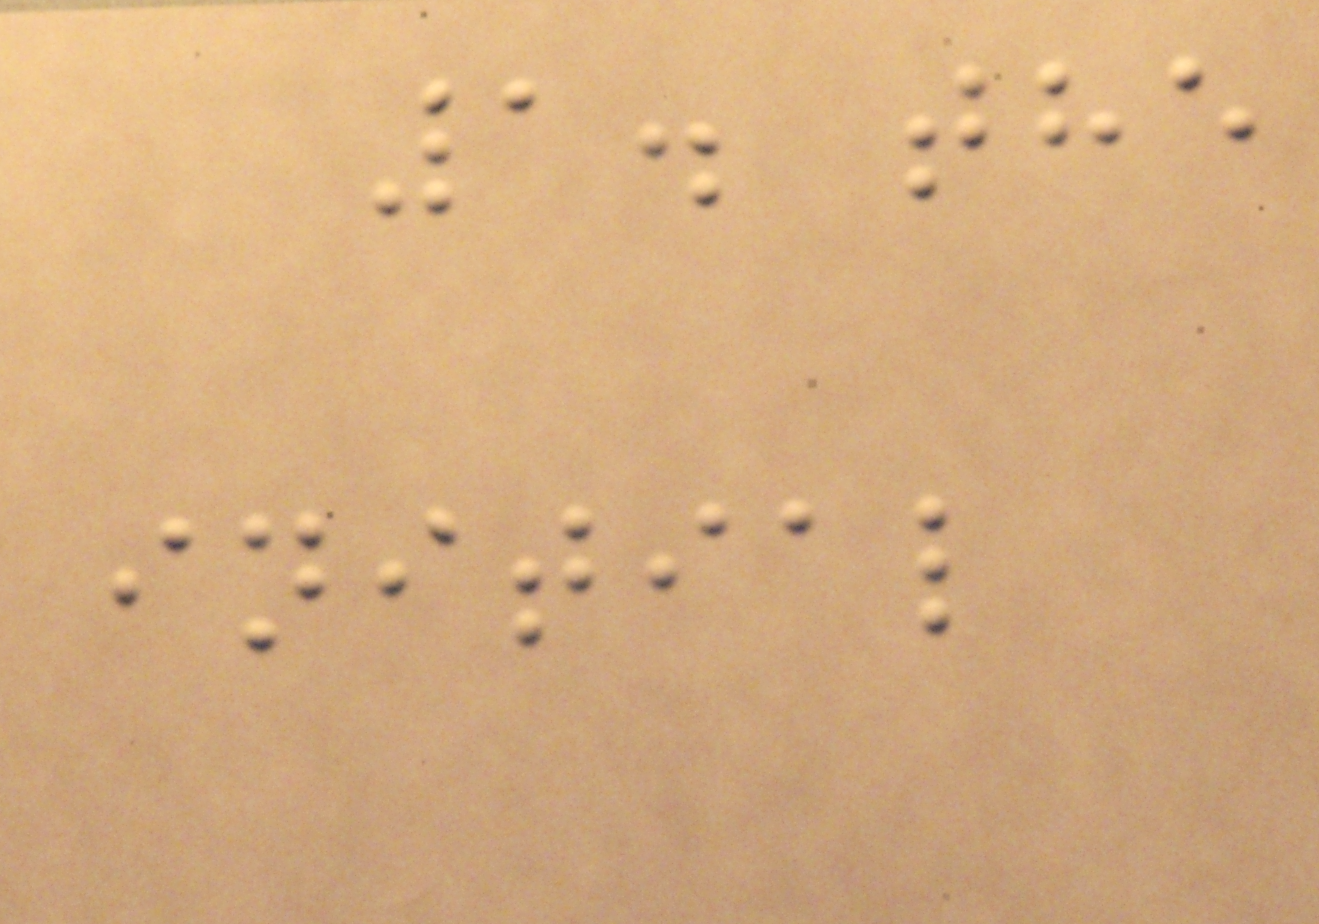1. the
initial
